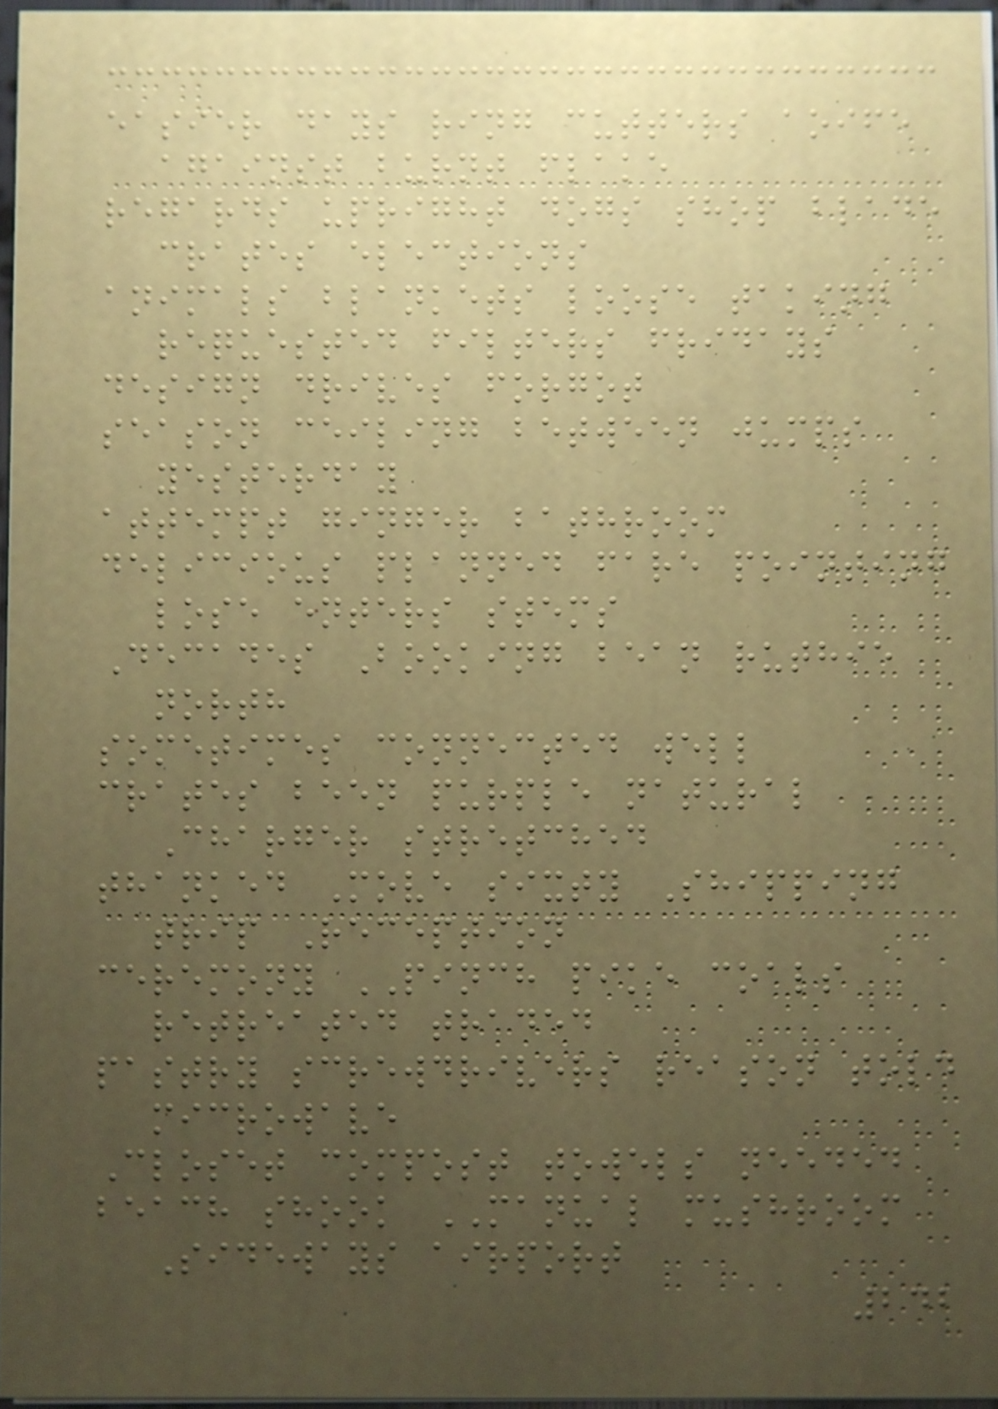easier days ring cutters aoife
against burnt flake
regards upright dogs shop blade
crates elections
animals blankets loose taking
requested filters fridays
design drives forgot
season ceiling between jumps
yesterday
attempt ginger bathroom
delicious planned fare pointing
lose enters stems
Decades Booking bean ruthie
north
sometimes connected well
crates been purple natural
Charger stretched
thanked Move sixty Shipping
trip Reception
ceremony PINCH pike coals
retreated traded
pastry screwdrivers reason told
microwave
Closet compost towels needed
beach shook MANUAL mushroom
Sideways airport
242
